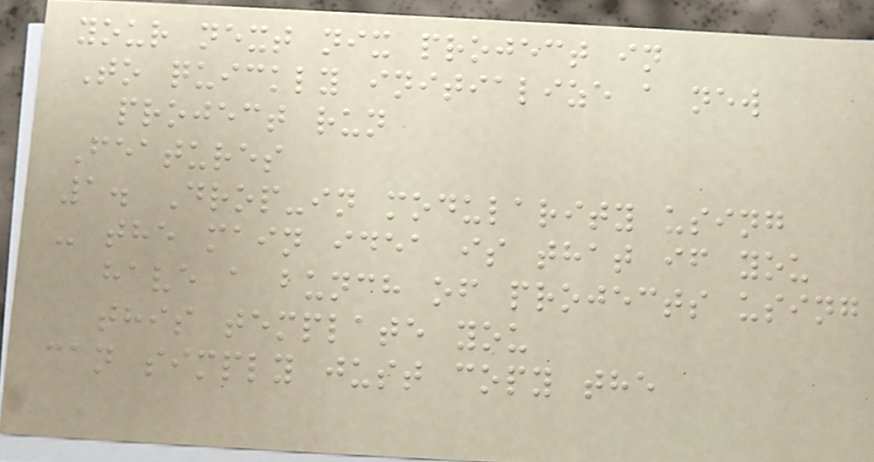your next nix project in
To quickly initialize a new
project run
Features
1. Drop-in modularity using
- the main idea is that if you
have a bunch of projects using
this template you
can simply just copy the
